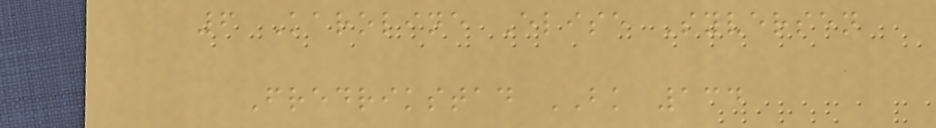6 Karoline Elise Syversen
Fredrikstad BK 134
